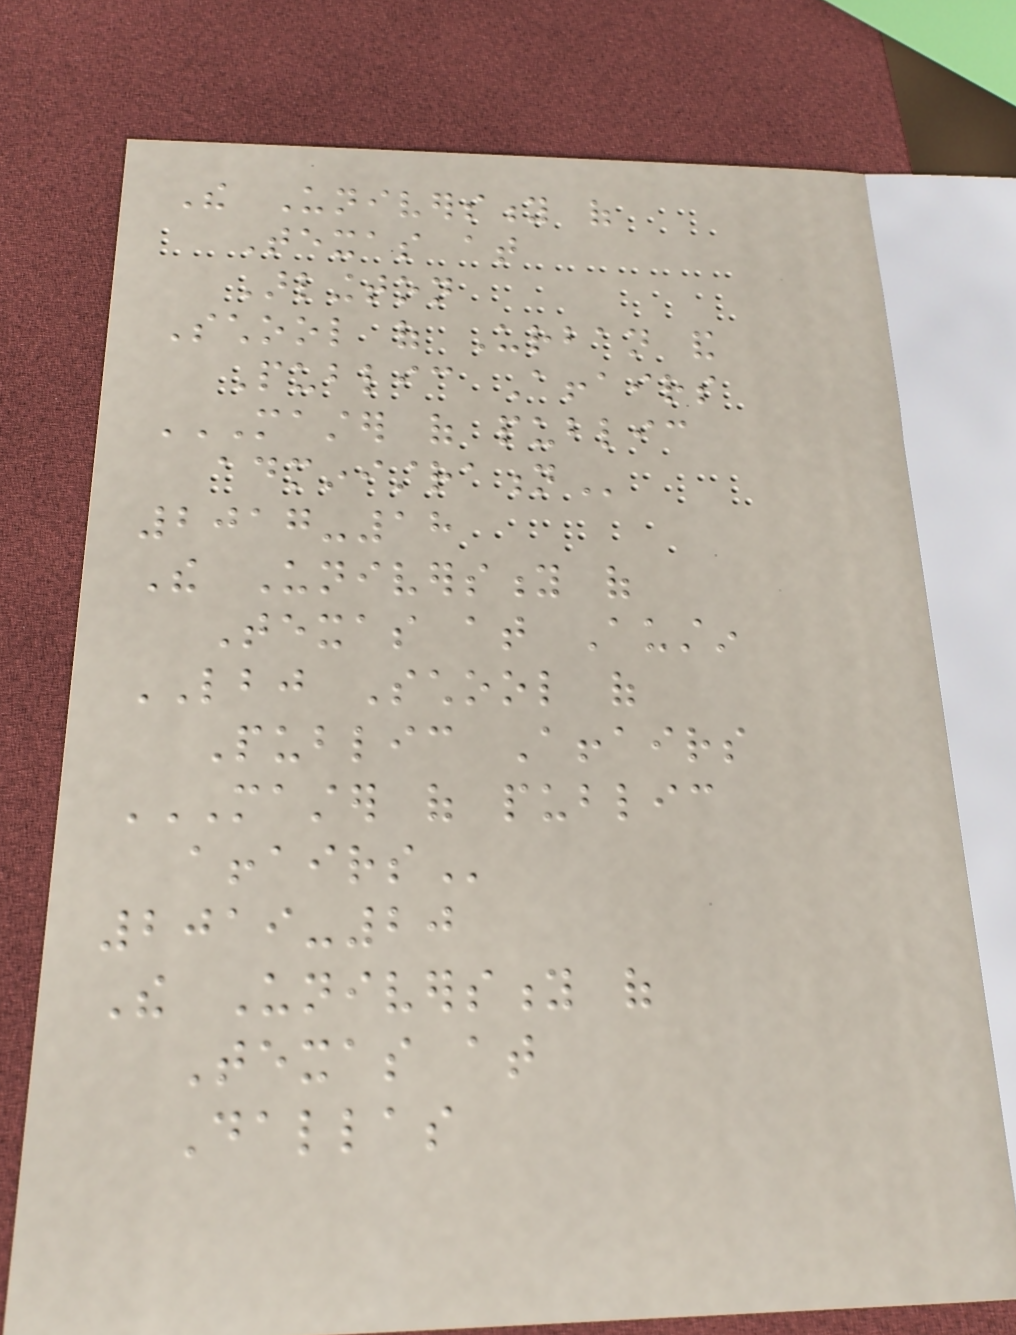The University of
Texas at
Arlington
School of Urban and
Public Affairs
MASTER OF PUBLIC
ADMINISTRATION
2017-18
The University of
Texas at Austin
LBJ School of
Public Affairs
MASTER OF PUBLIC
AFFAIRS
2019-20
The University of
Texas at
Dallas
